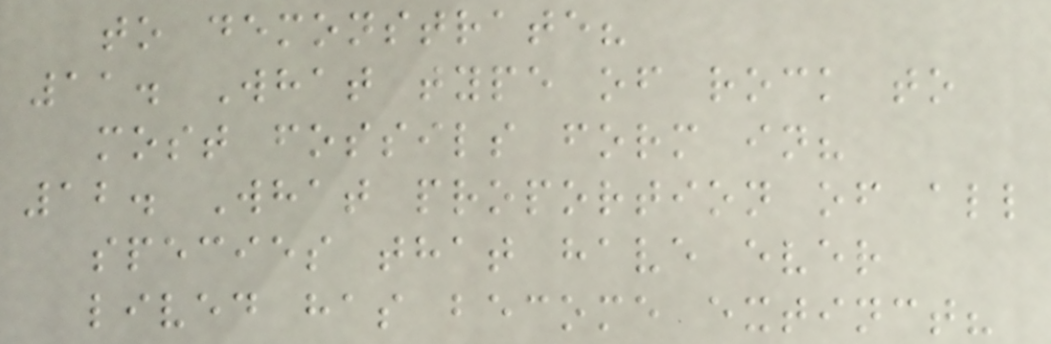to demonstrate?
11. What type of rock to
most fossils form in?
12. What proportion of all
species that have ever
lived has become extinct?
